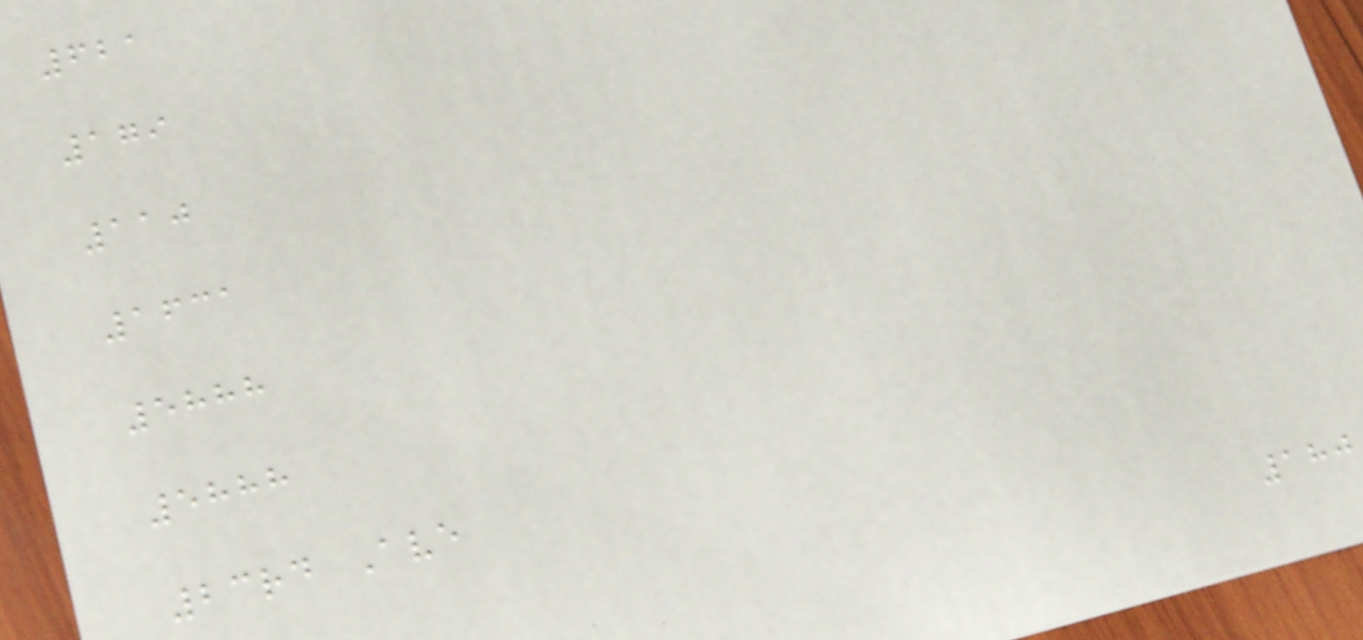621
179
110
1631
5888
5888
23rd Ave
180
